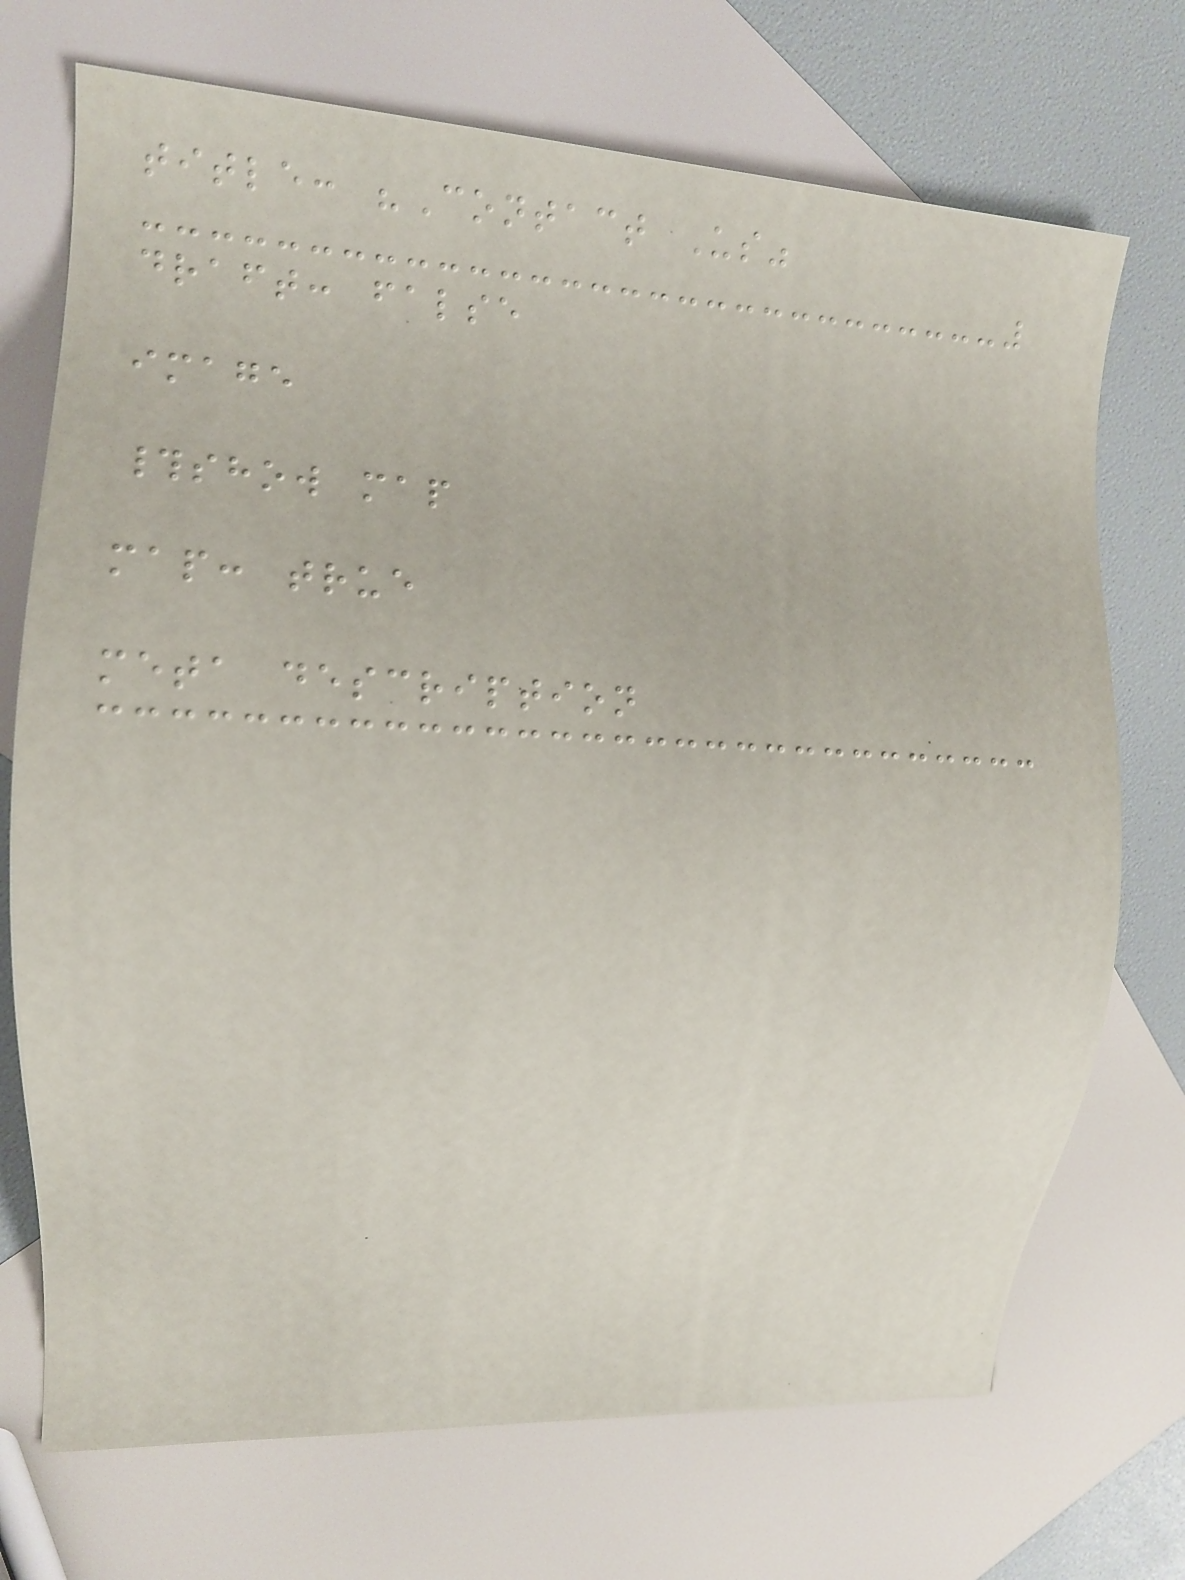title: "Contact Us"
draft: false
image
#show map
map: true
meta description
